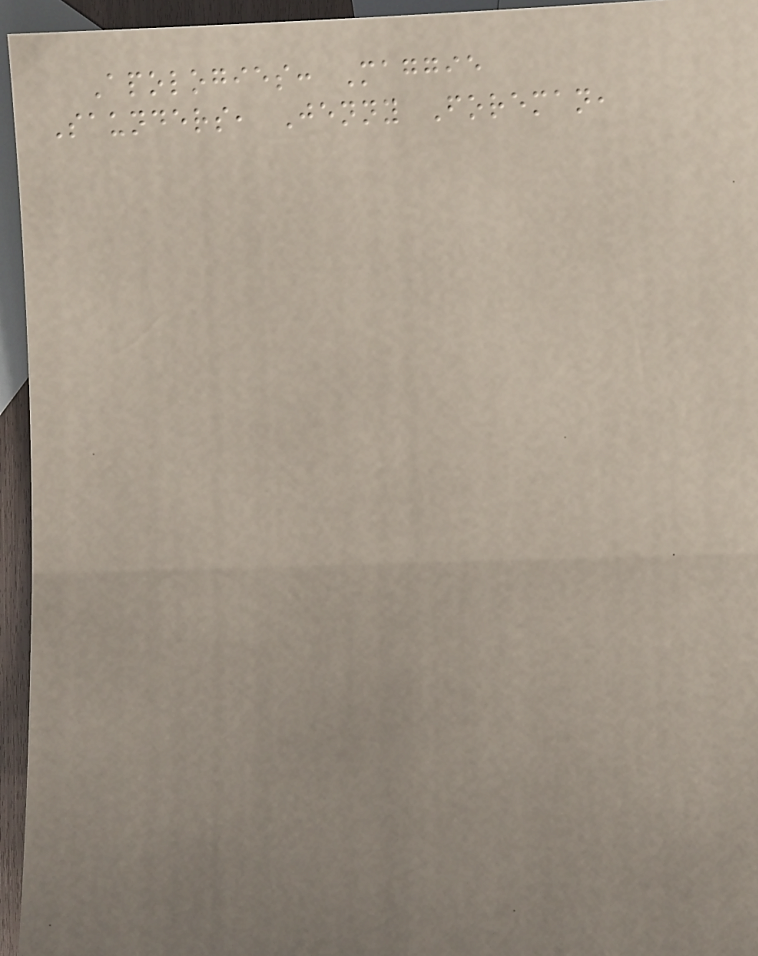Apologies: Maggie
Saunders, Jenny Foreman,
